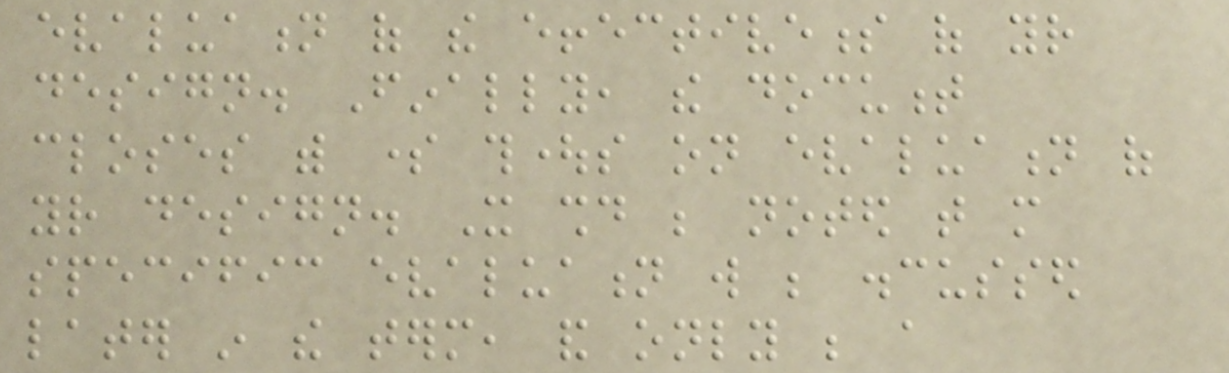evaluation of the effectiveness of your
design. Finally, the document
closes with some thoughts on evaluation of
your design. It should be noted that more
specific evaluation will be discussed
later in the term, and only be a
